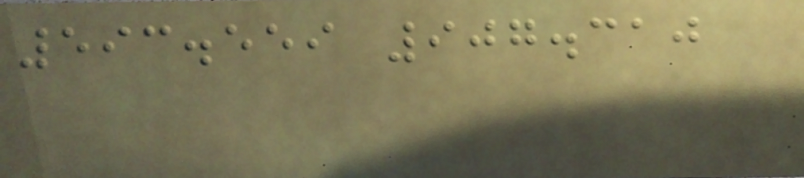593.559 907.310
